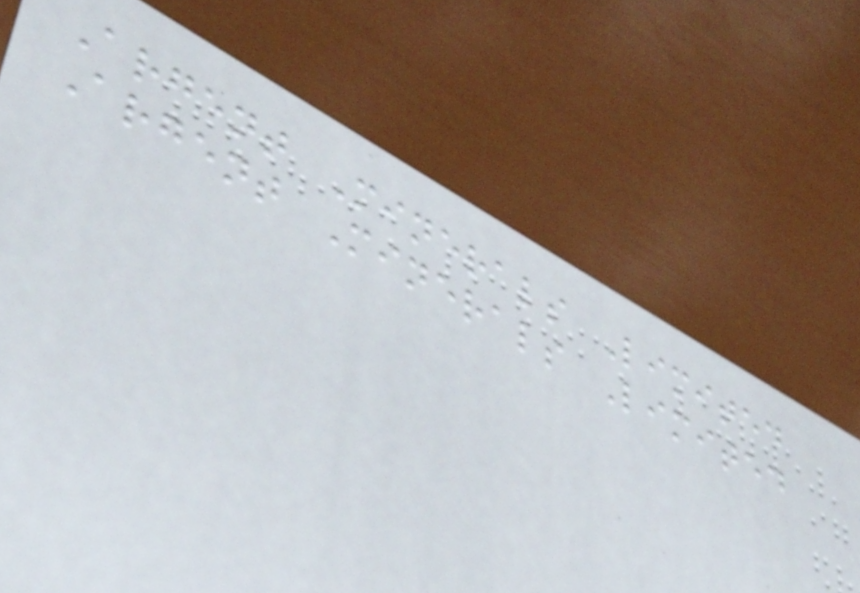Argent Minerals Limited
Argent Minerals Limited
